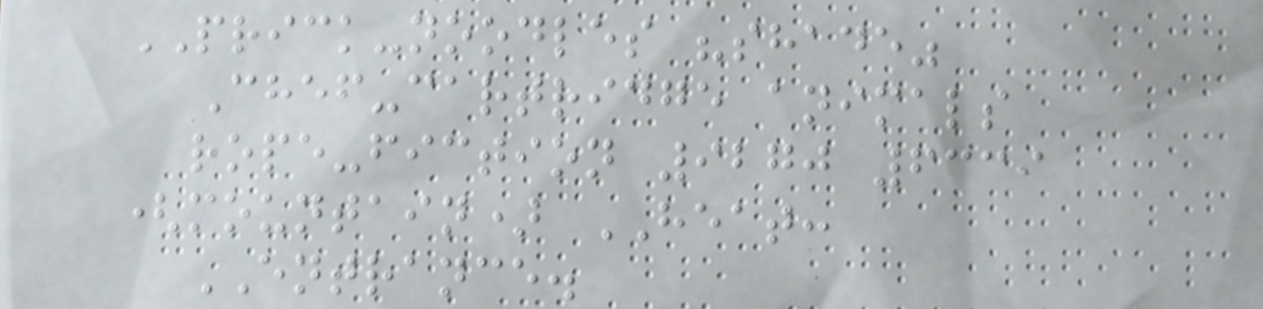PRICK-noodles "shade"
Chef-cartridge animals
rope-fiction 9270 6339
(mountain) HEAT:
ENTRANCE.
